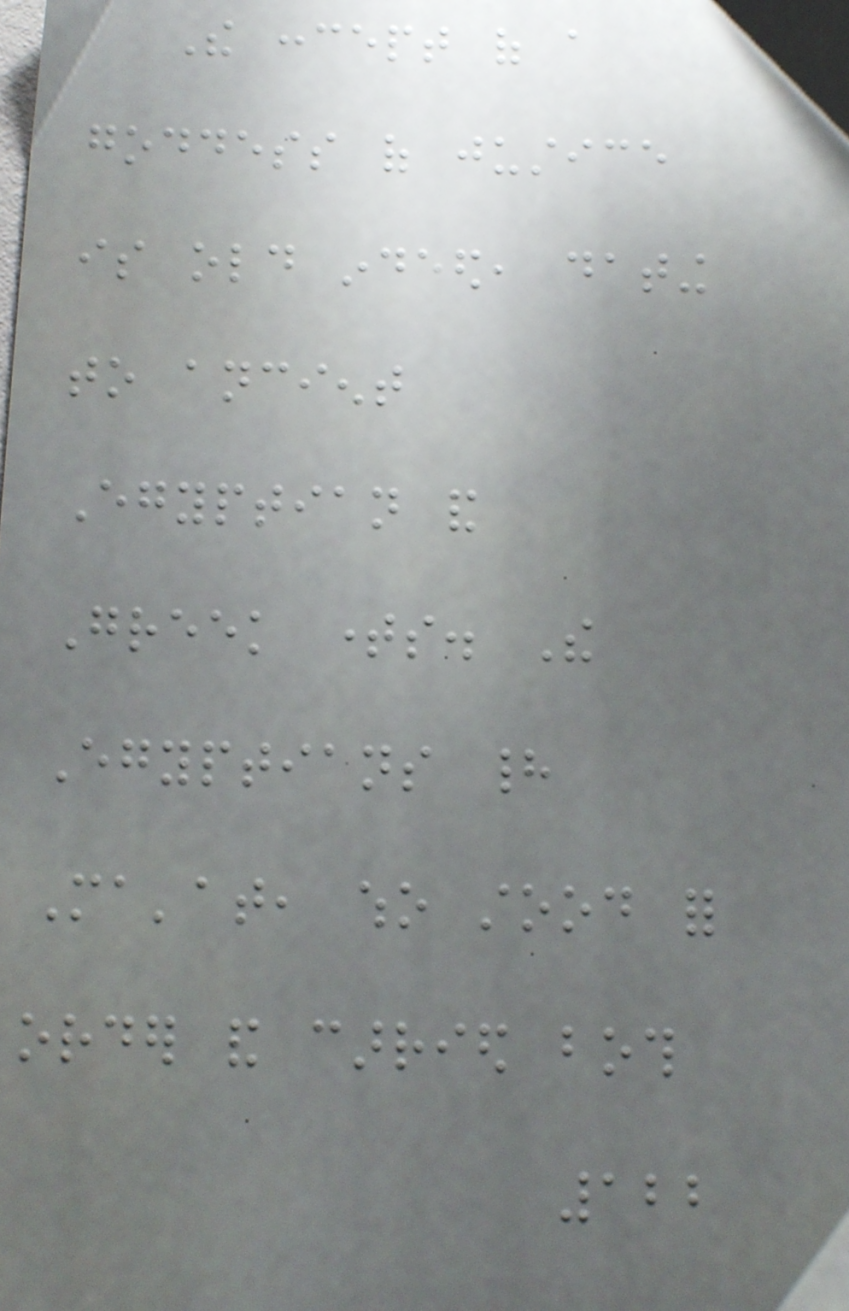The concept of a
goddess of justice
is old indeed, dating
to ancient
Egyptian and
Greek times. The
Egyptians had
Ma'at, who stood for
order and carried both
122
